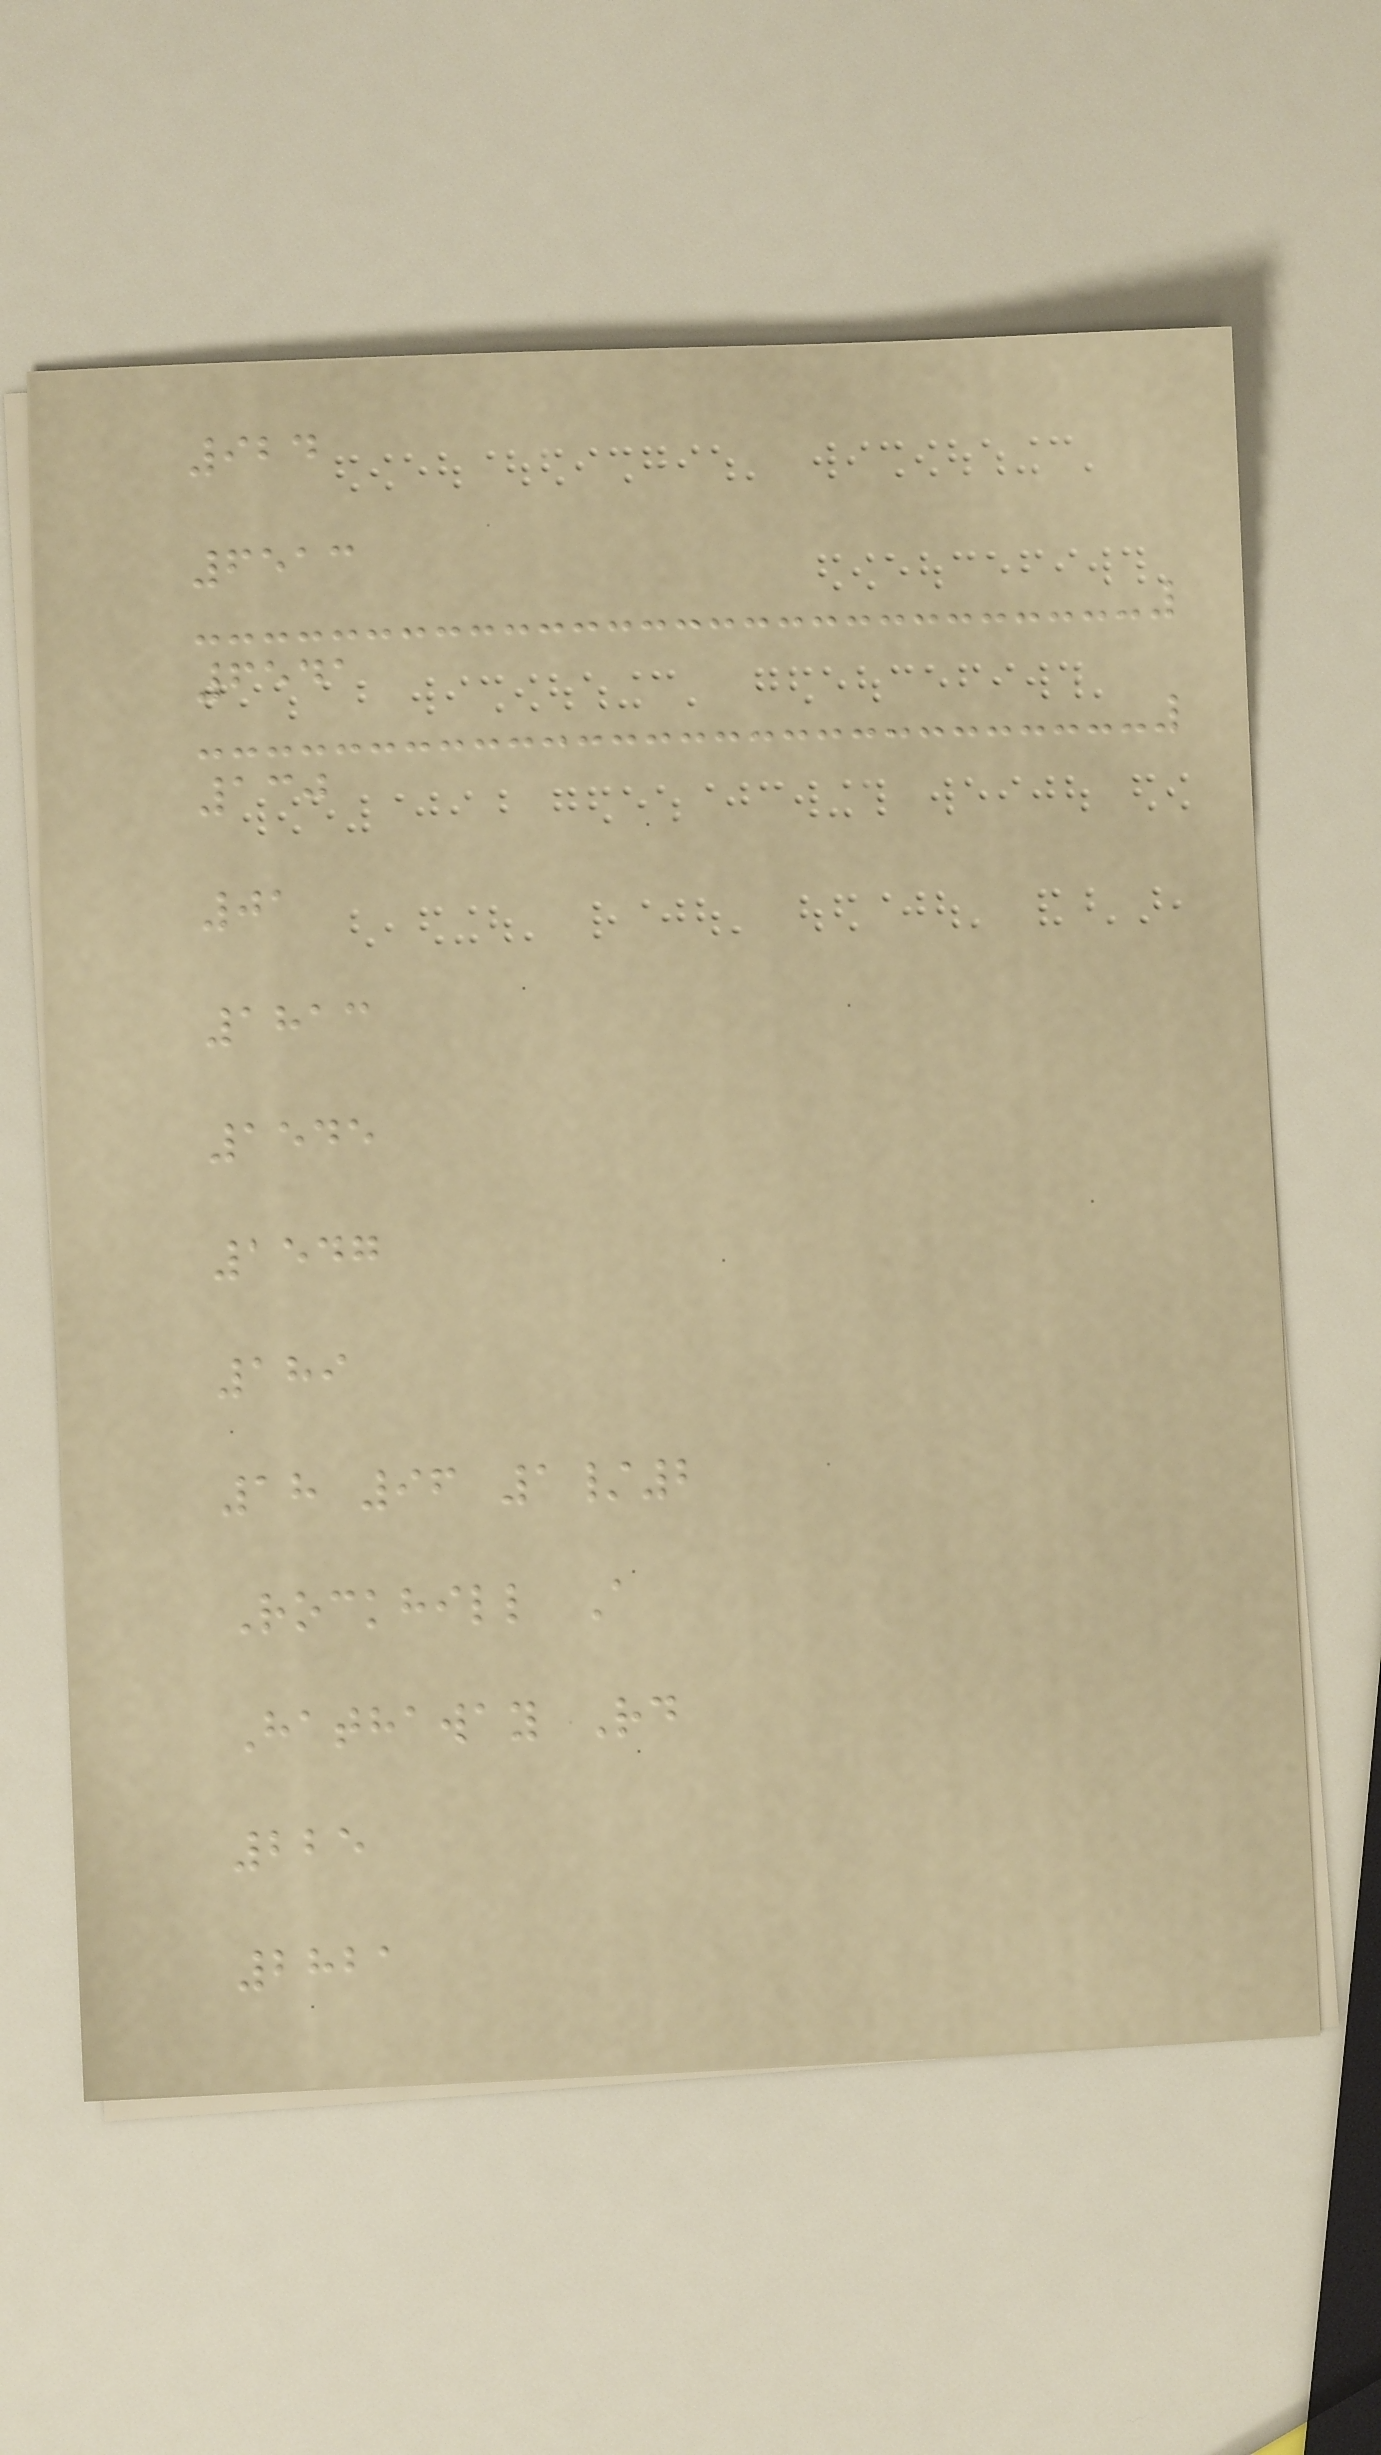924
6513
6541
130
01
1813
1545
1547
189
18 96 1/2
Rockhill A
Hathaway Rd
225
2821
